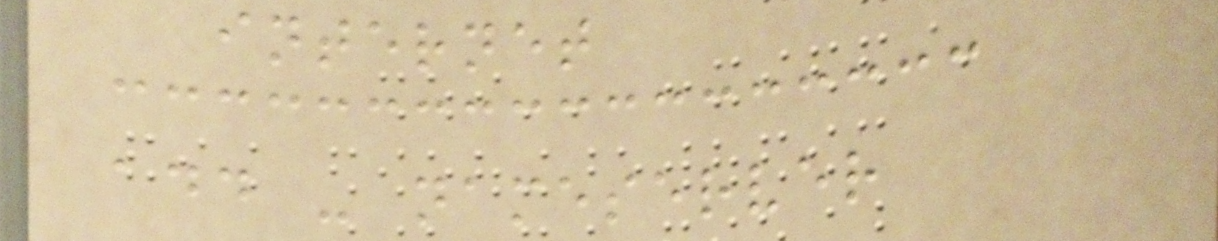internet
add - nameserver
